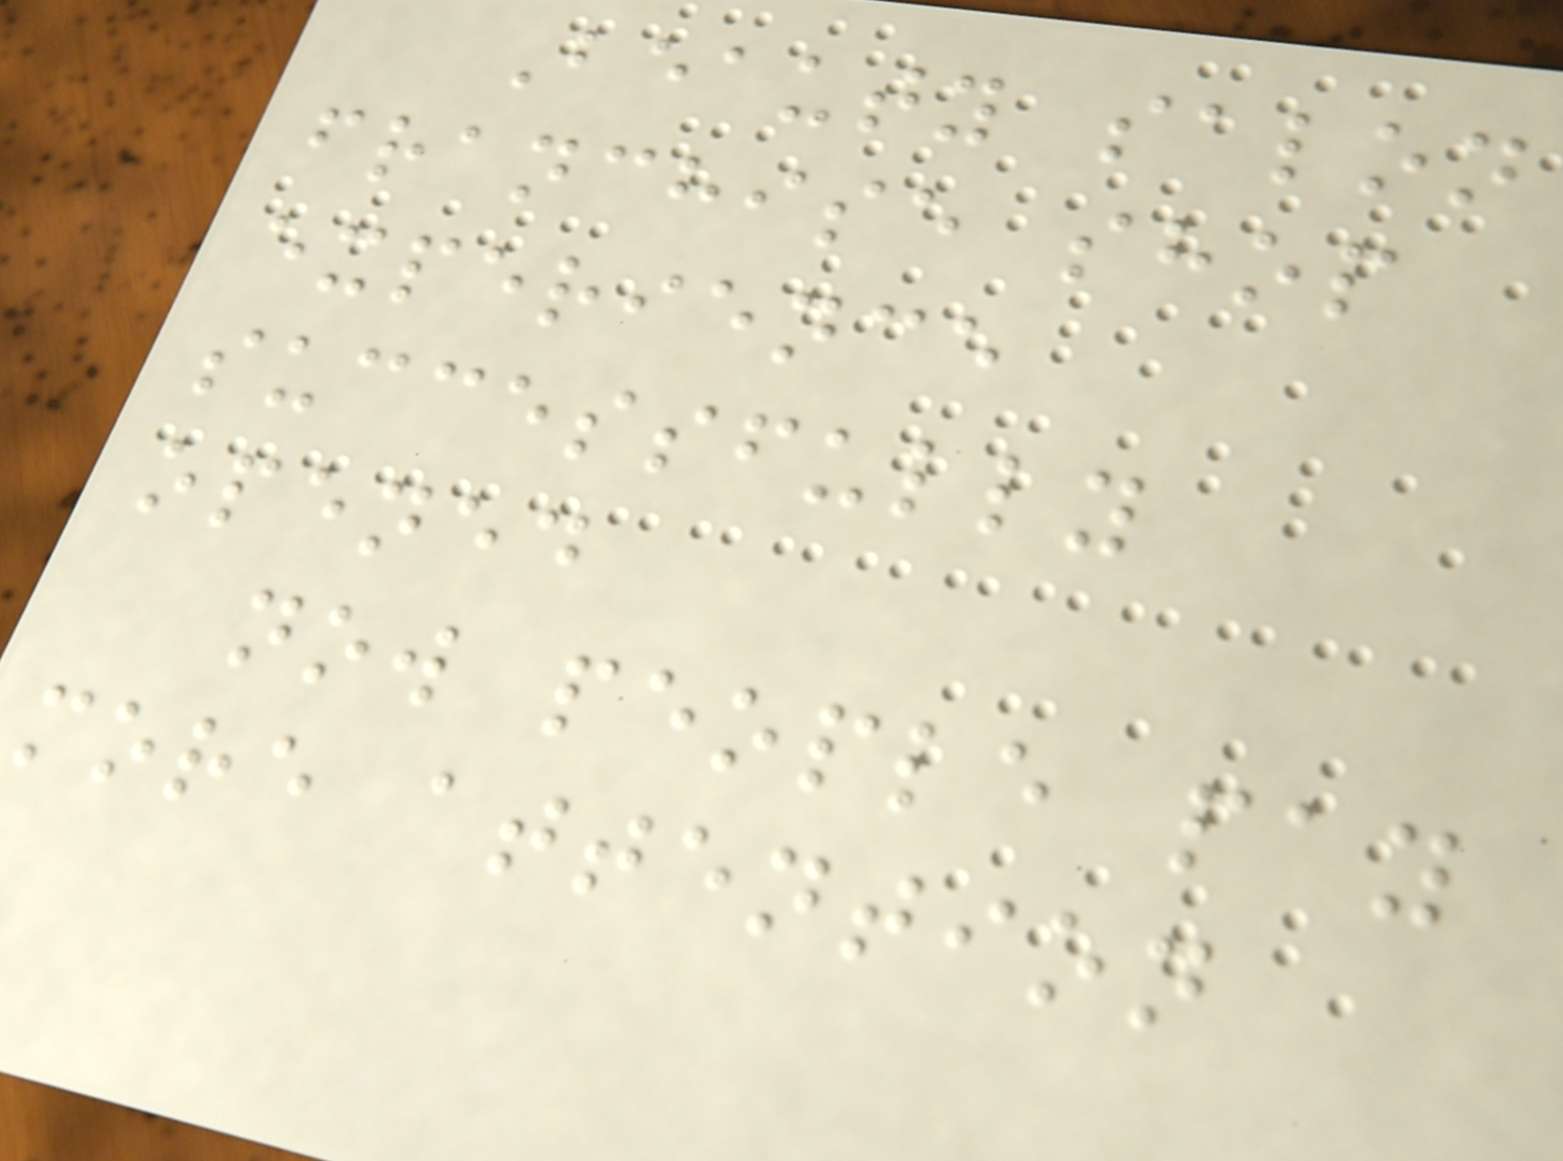Beauty salon
franchise shop
experience
successfully
opened
now people pay
more attention
